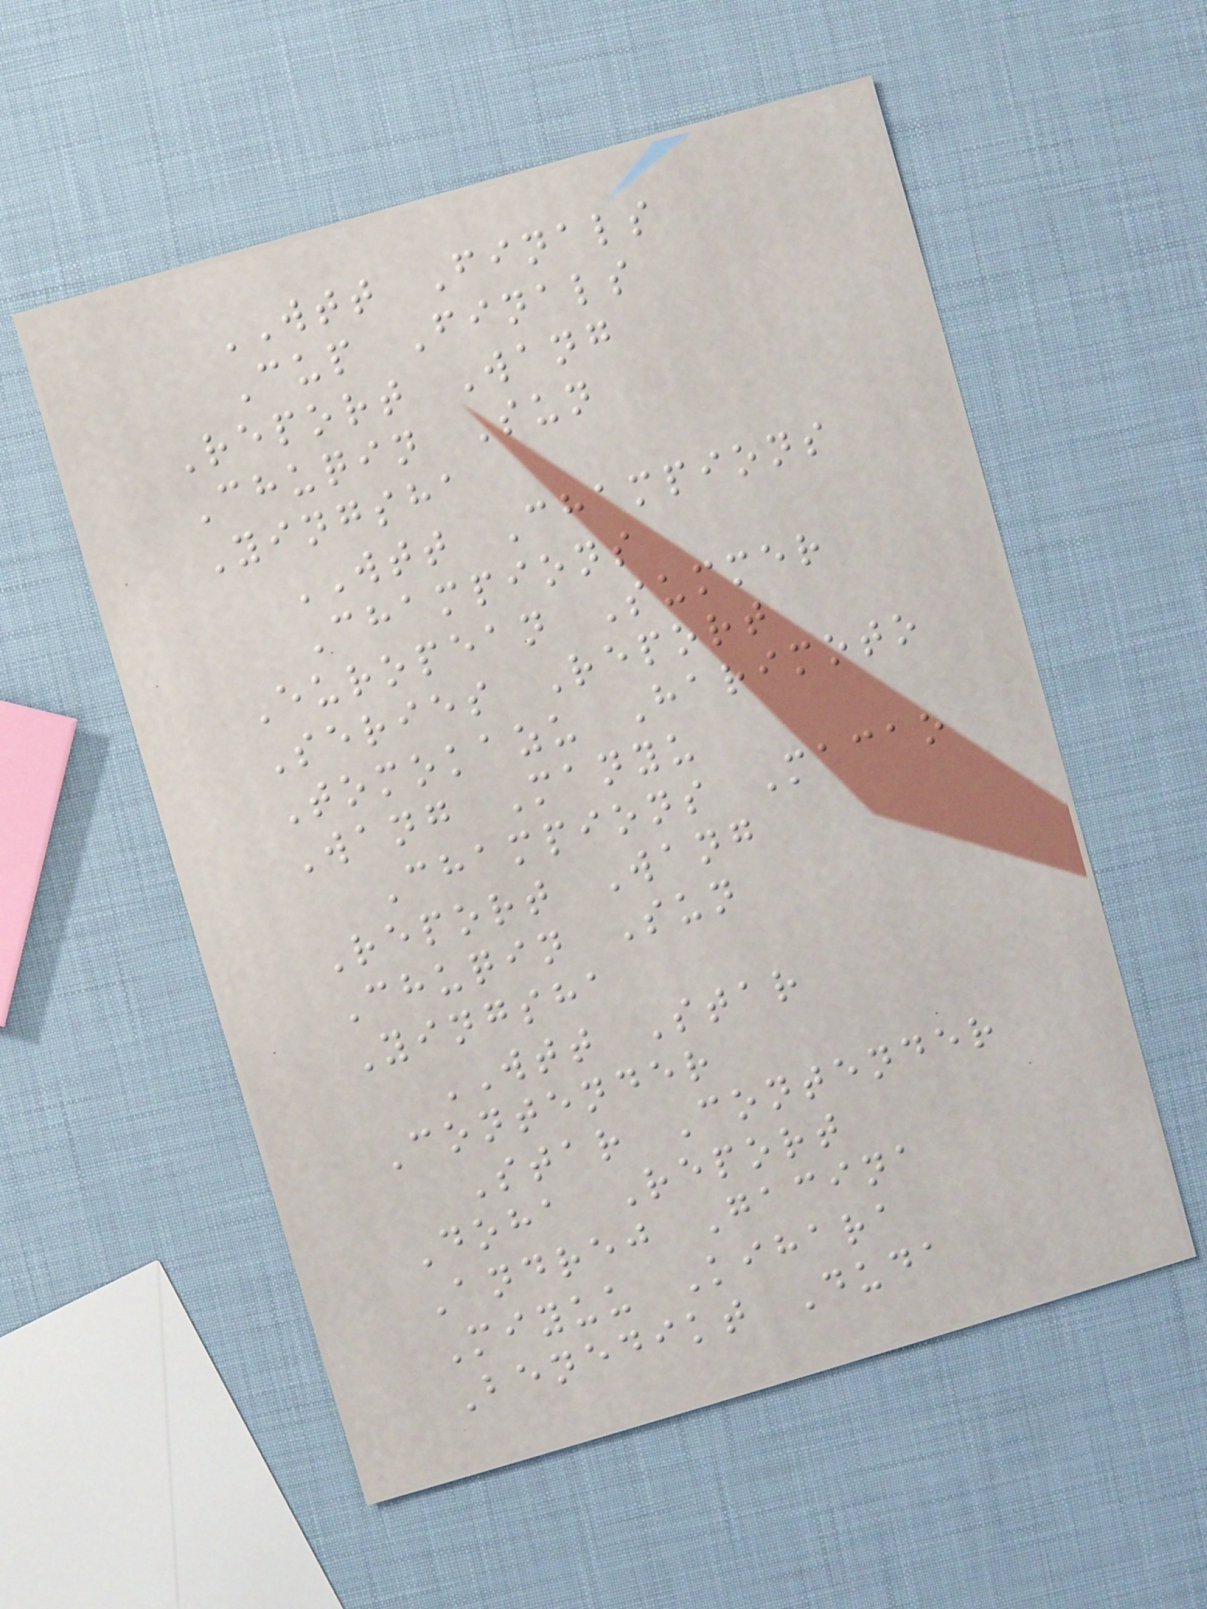WTT Finals
Cup Finals
Report Wang
Chuqin Sun
Yingsha
WTT Champions
Champions
European Summer
Series Report
Tomokazu Harimoto
Wang Manyu
Champions Macao
Report Wang
Chuqin Sun
Yingsha
WTT Star
Contender
Star Contender
Doha Report
Andrej Gacina
Miyuu Kihara
Benedikt Duda
